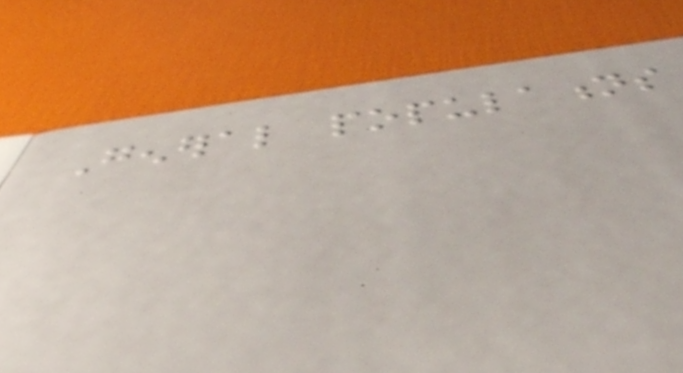General populations
